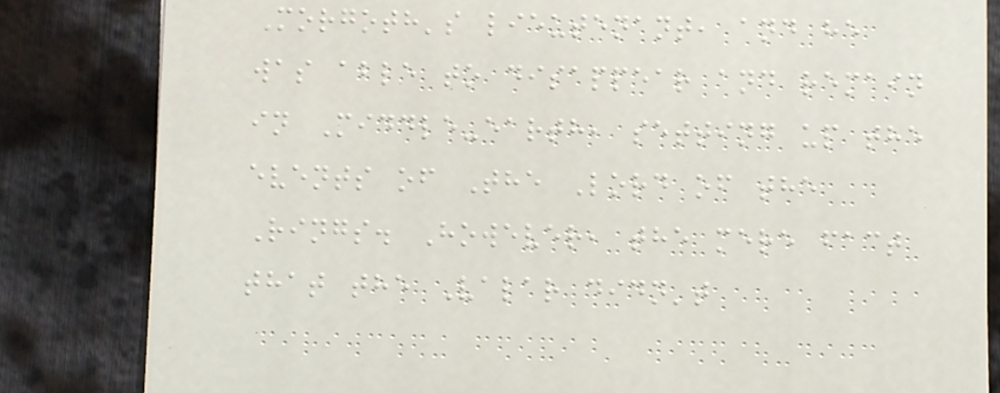Morgoth's lieutenant, and he
was able to disappear and remain
in Middle-earth, setting up the
events of The Lord of the
Rings. However, the mere fact
that the Valar didn't
